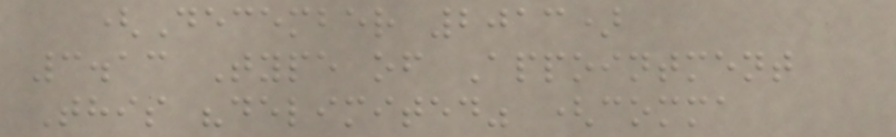(December 2013)
3.13 Type of Appointment
This "delimited" (comma
